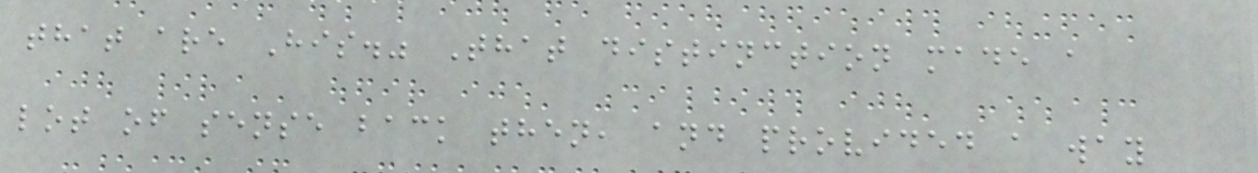that are His." That distinction made a
lot of sense back then, and provided a way
